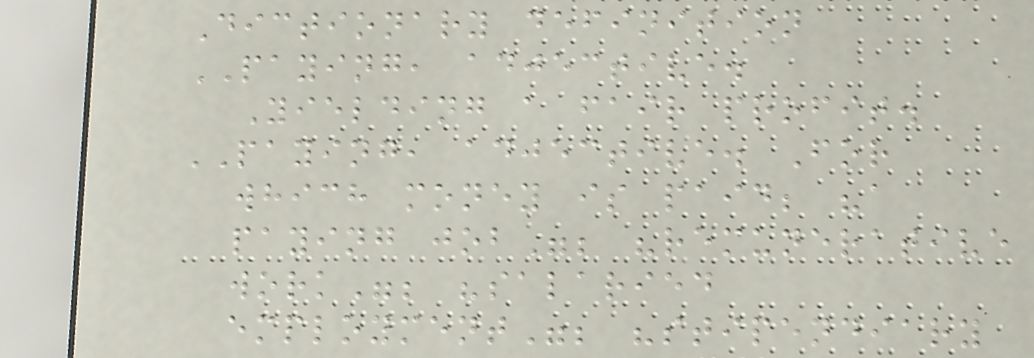Dictionary definition
PAYING, adjective.
Yielding a fair profit.
PAYING, adjective. For
which money is paid; "a
paying job"; "remunerative
work"; "salaried
employment"; "stipendiary
